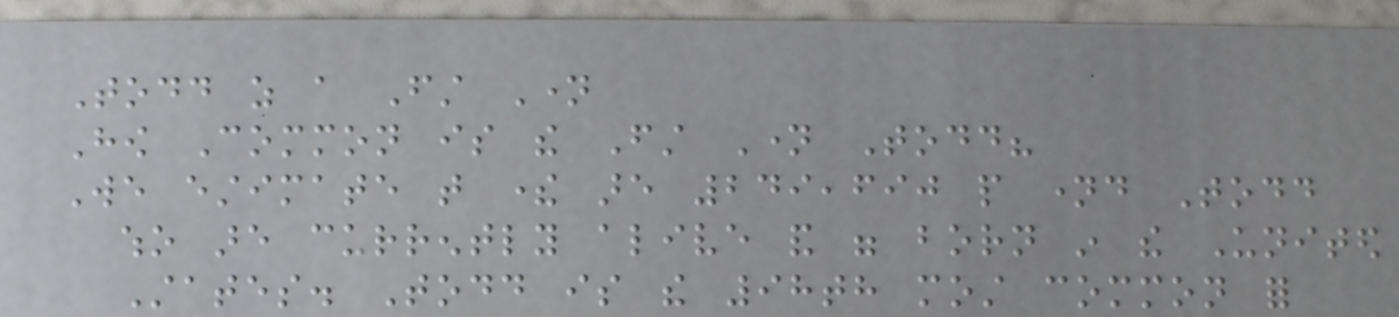Todd as a First Name
How Common is the First Name Todd?
We estimate that there are 249,690 people named Todd
who are currently alive and were born in the United
States. Todd is the 98th most common for
